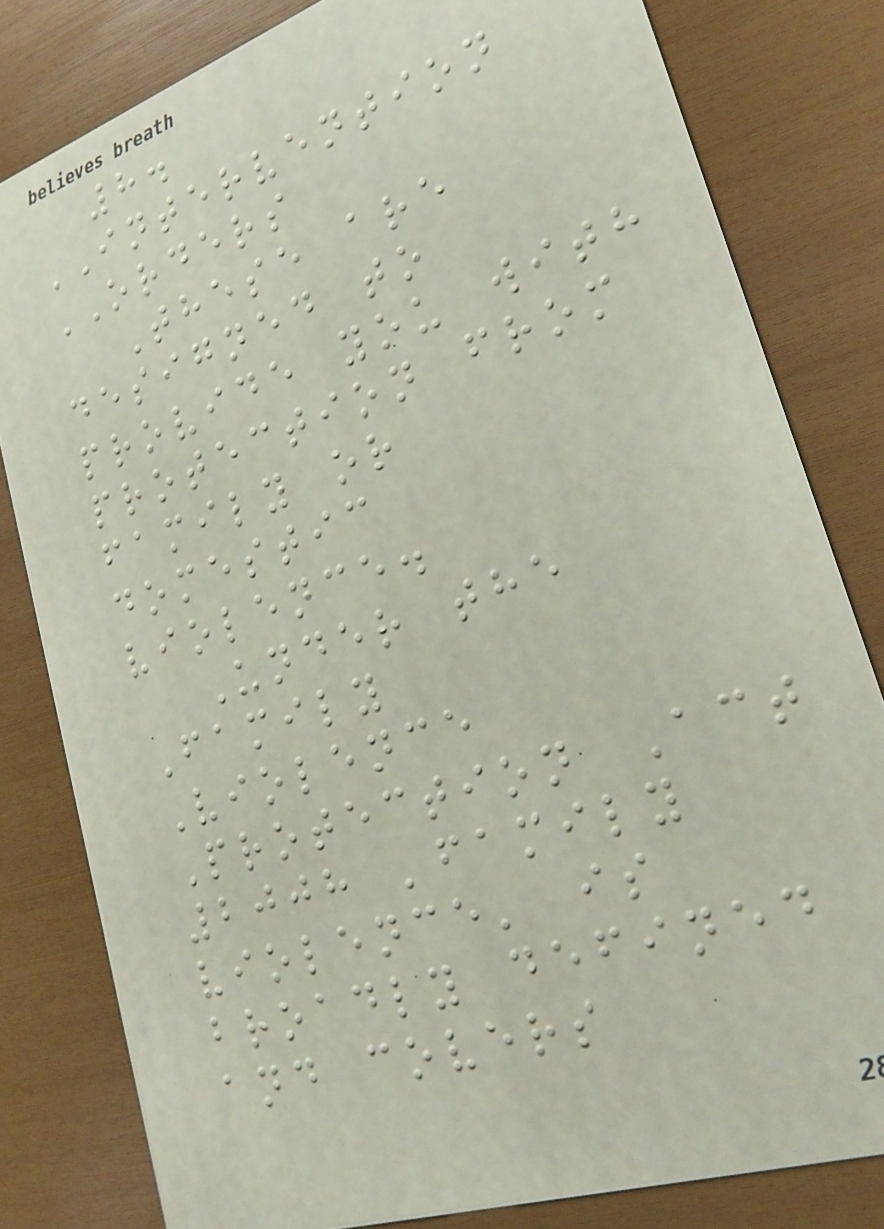8.
INTERVENTION
ORDERS
These are
designed to
provide you with
protection from
family or
domestic
violence.
Under the
Family
Violence
Protection Act
2008 'family
violence' is
broadly defined
and covers
